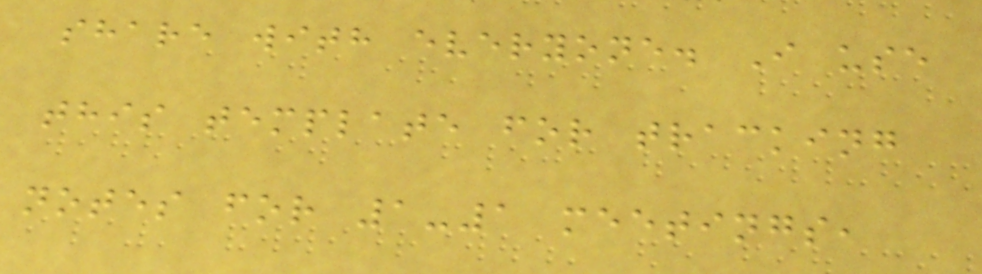share with everyone. I use
this template for tracking
notes for 1-1 meetings,
